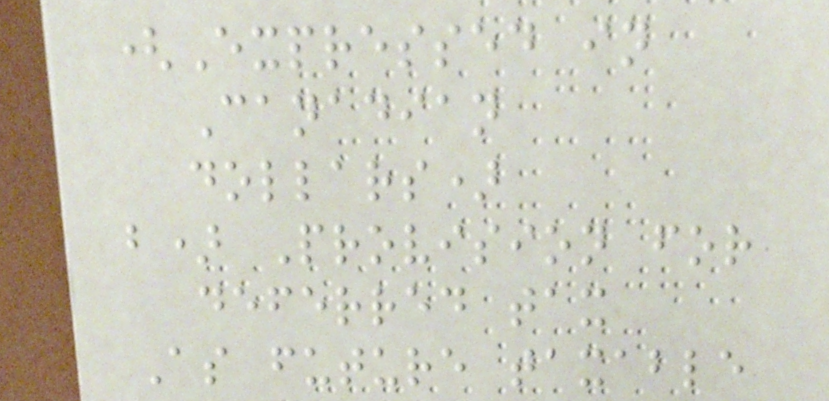(Expressed in
Canadian
dollars)
b) Provision for
deferred tax
As future taxable
